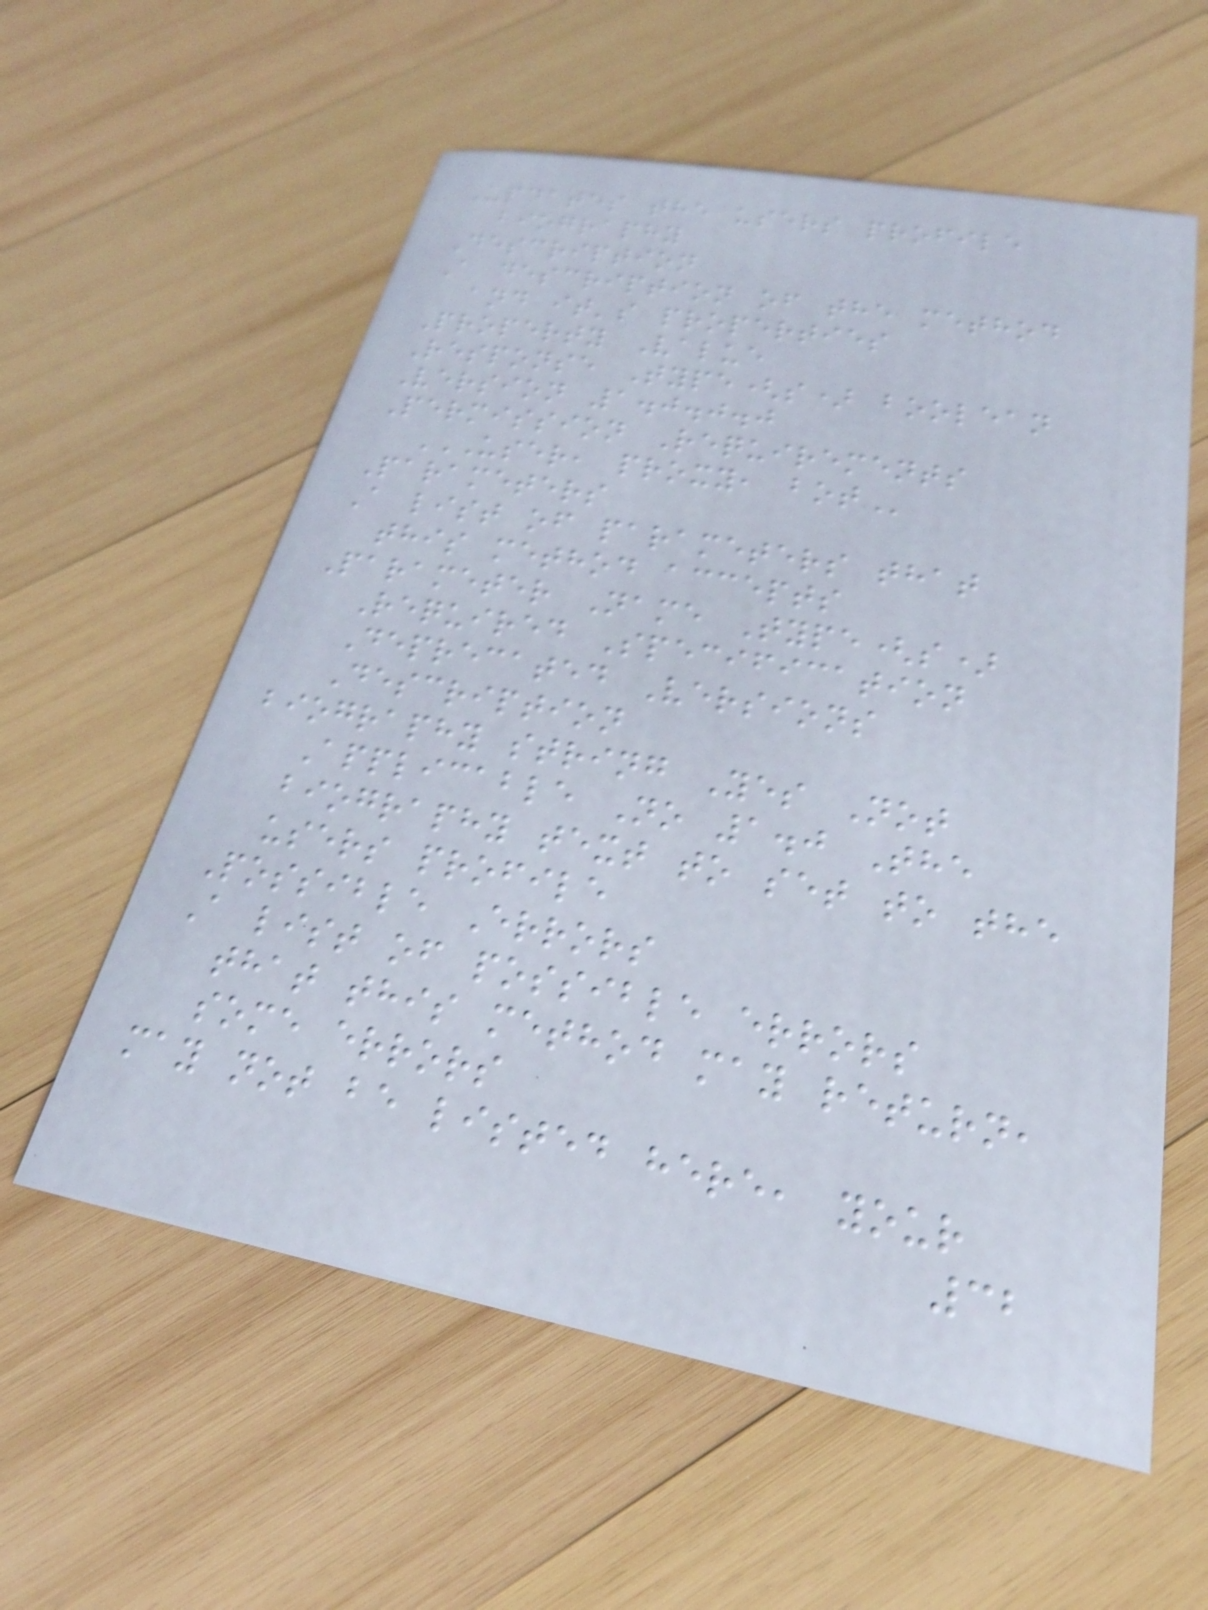Updates the users profile
biography
Description
A description of the method
and it's properties
Property Value
Response Type(s) boolean
Version 1.0.0.0
Permission Requirements
USER, PROXY, BOT
Parameters
A list of parameters that
this method accepts
Parameter Name Type(s)
Required Specification
Deprecated Versions
Description
biography string Yes Not
Applicable No 1.0 The
biography text to set to the
users profile
Possible Errors
A list of possible errors
that this method may return,
some errors
may not be listed here, your
32
